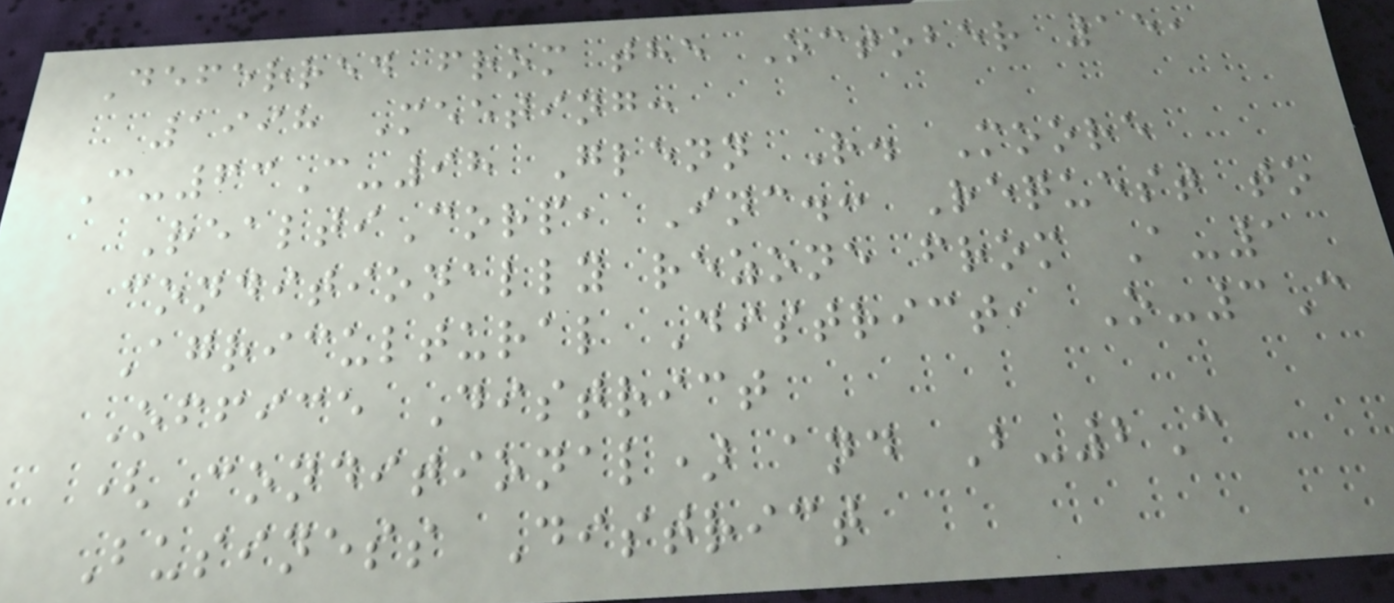Deferred from the October 15,
1998 Meeting:
C-63C-98 Glenn R. Moore
RealtiCorp, Inc.: Request to
conditionally rezone from A-1
Agricultural District, O-3C
Office District
(Conditional) and B-2C
Business District
